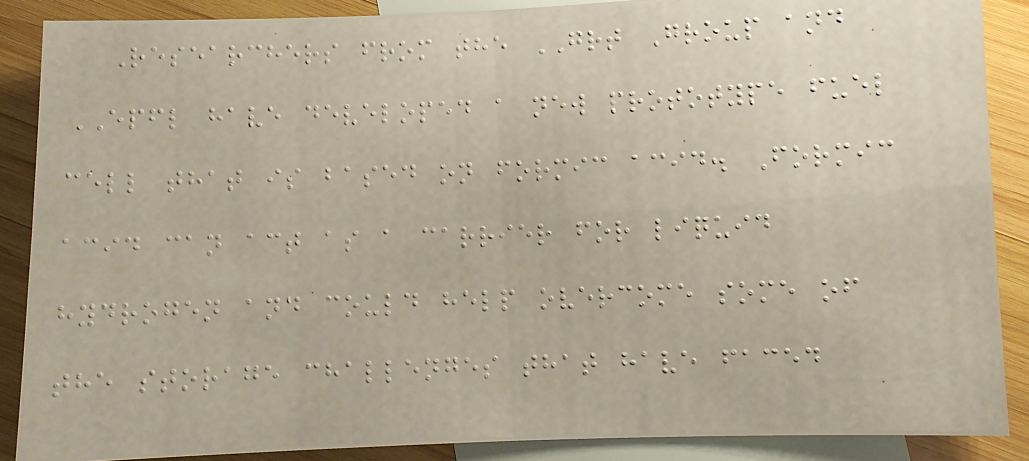Researchers from the GRT Group and
EPFL have developed a new prototype fuel
cell that is based on formic acid. Formic
acid can act as a carrier for liquid
hydrogen and could help overcome some of
the storage challenges that have faced
